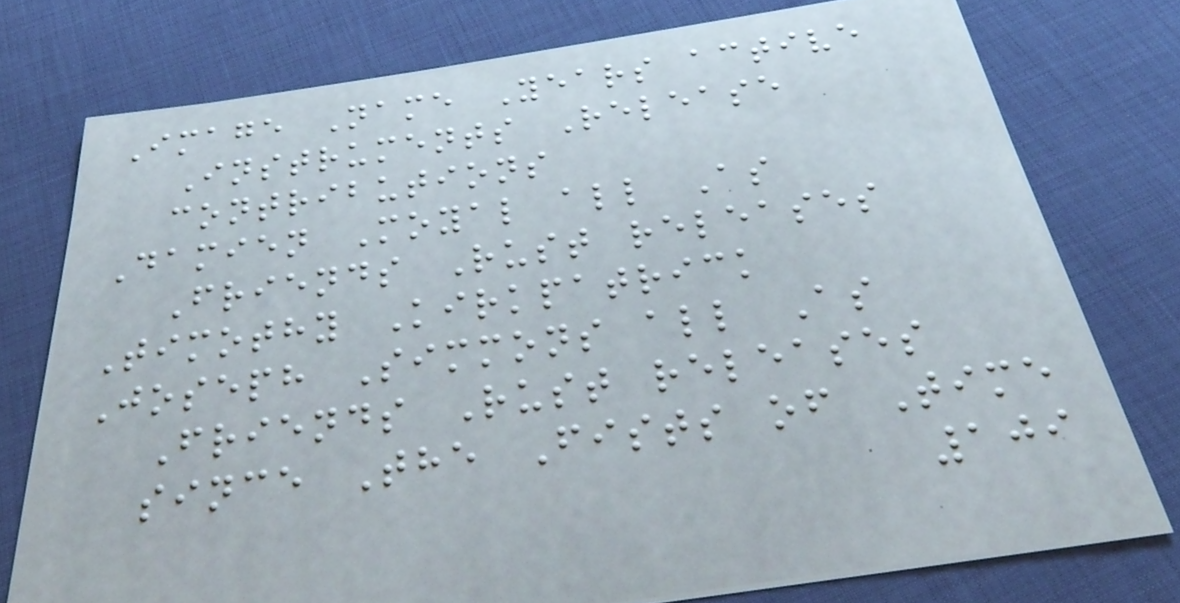Image Name Years active
Instruments Release
contributions
Damien Moyal all As
Friends Rust releases
Timothy Kirkpatrick
Joseph Simmons all As
Friends Rust releases
since The Fists of Time
109
